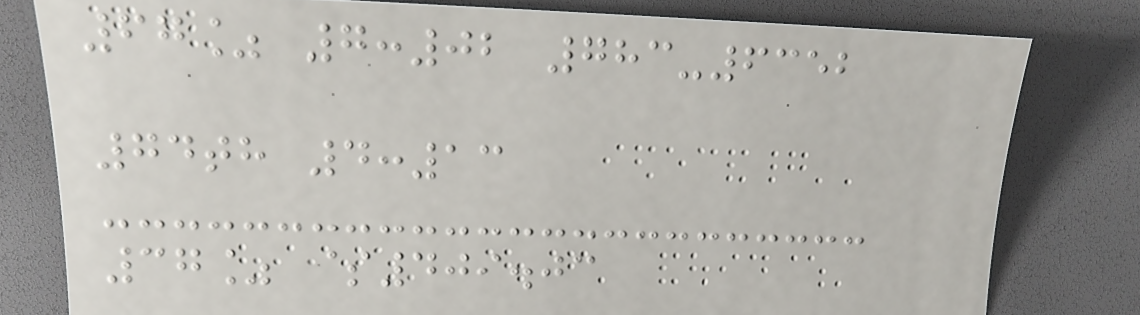67% 7:02 783-6352
74th 4:13
37% $409.03
